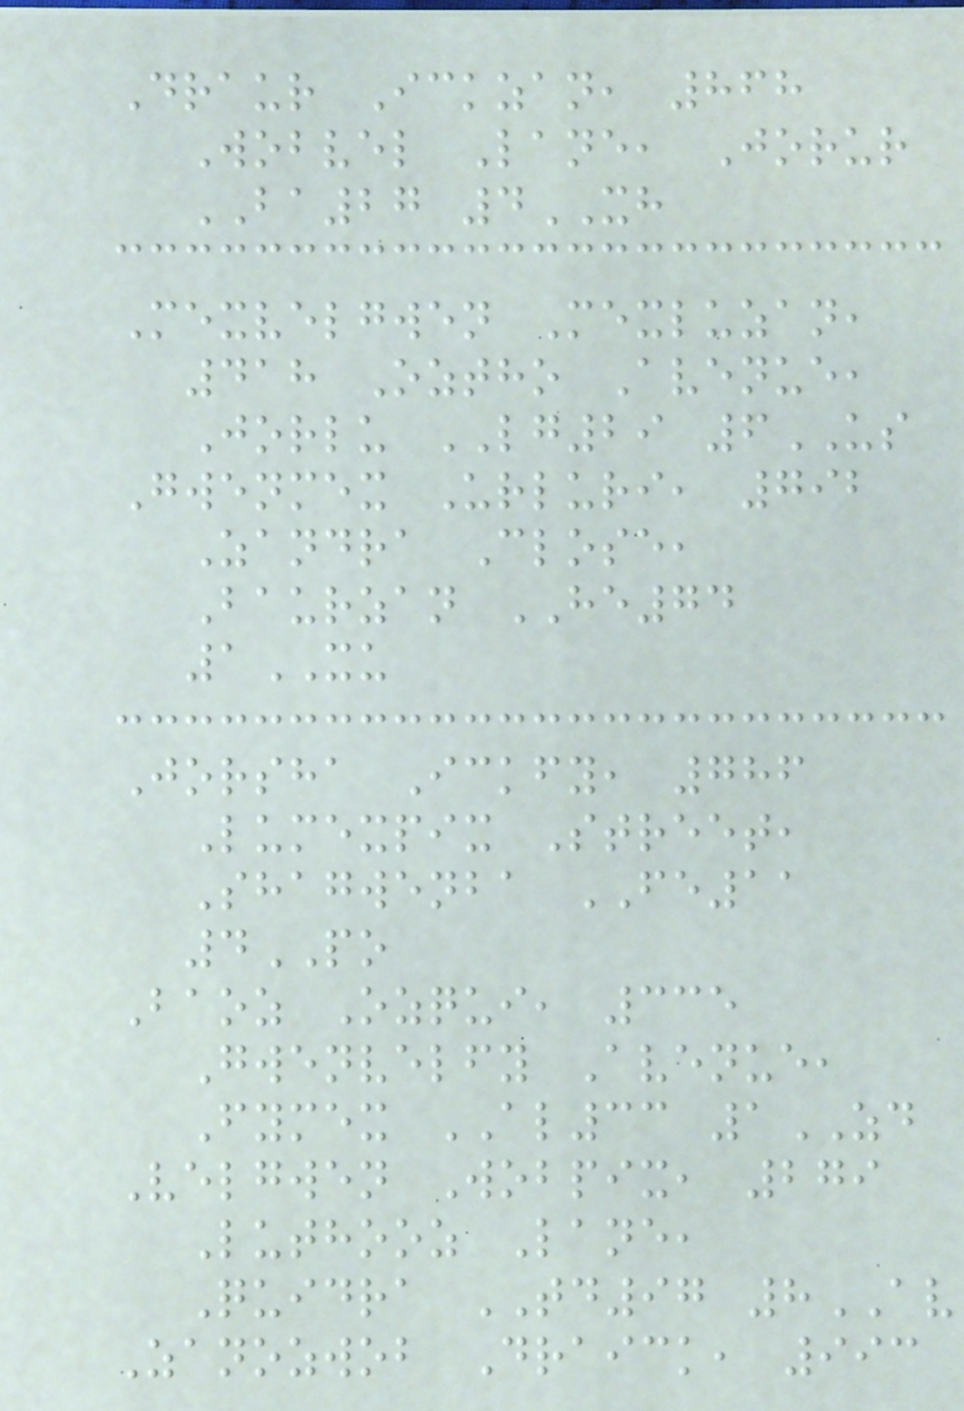Draur Ickzan, 868
Wobvel Lane, Jorur
BA27 4XH
Mexvelgwen Mexluzan,
418 Oztho Avenue,
Jorlu LG29 6US
Gwenmex Urluri, 792
Zandra Close,
Baurzan HE74
1XU
Jorsha Ickfy, 786
Lumexpix Street,
Shagwenba FE11
4PO
Baoz Ozqui, 335
Gwenvelfy Avenue,
Fymex AL33 1ZD
Velgwen Wobpix, 279
Luthooz Lane,
Quidra TD97 8AV
Zanozwob Draick, 993
